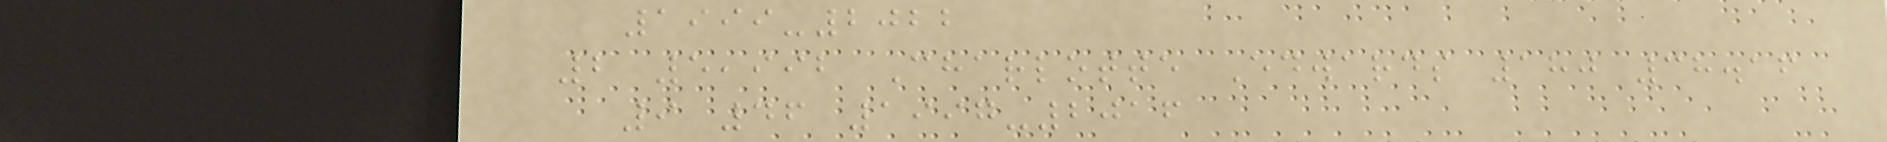1999-2022
2 5,992 Charlotte Edwards 180 38.16
9 46 1997-2016
